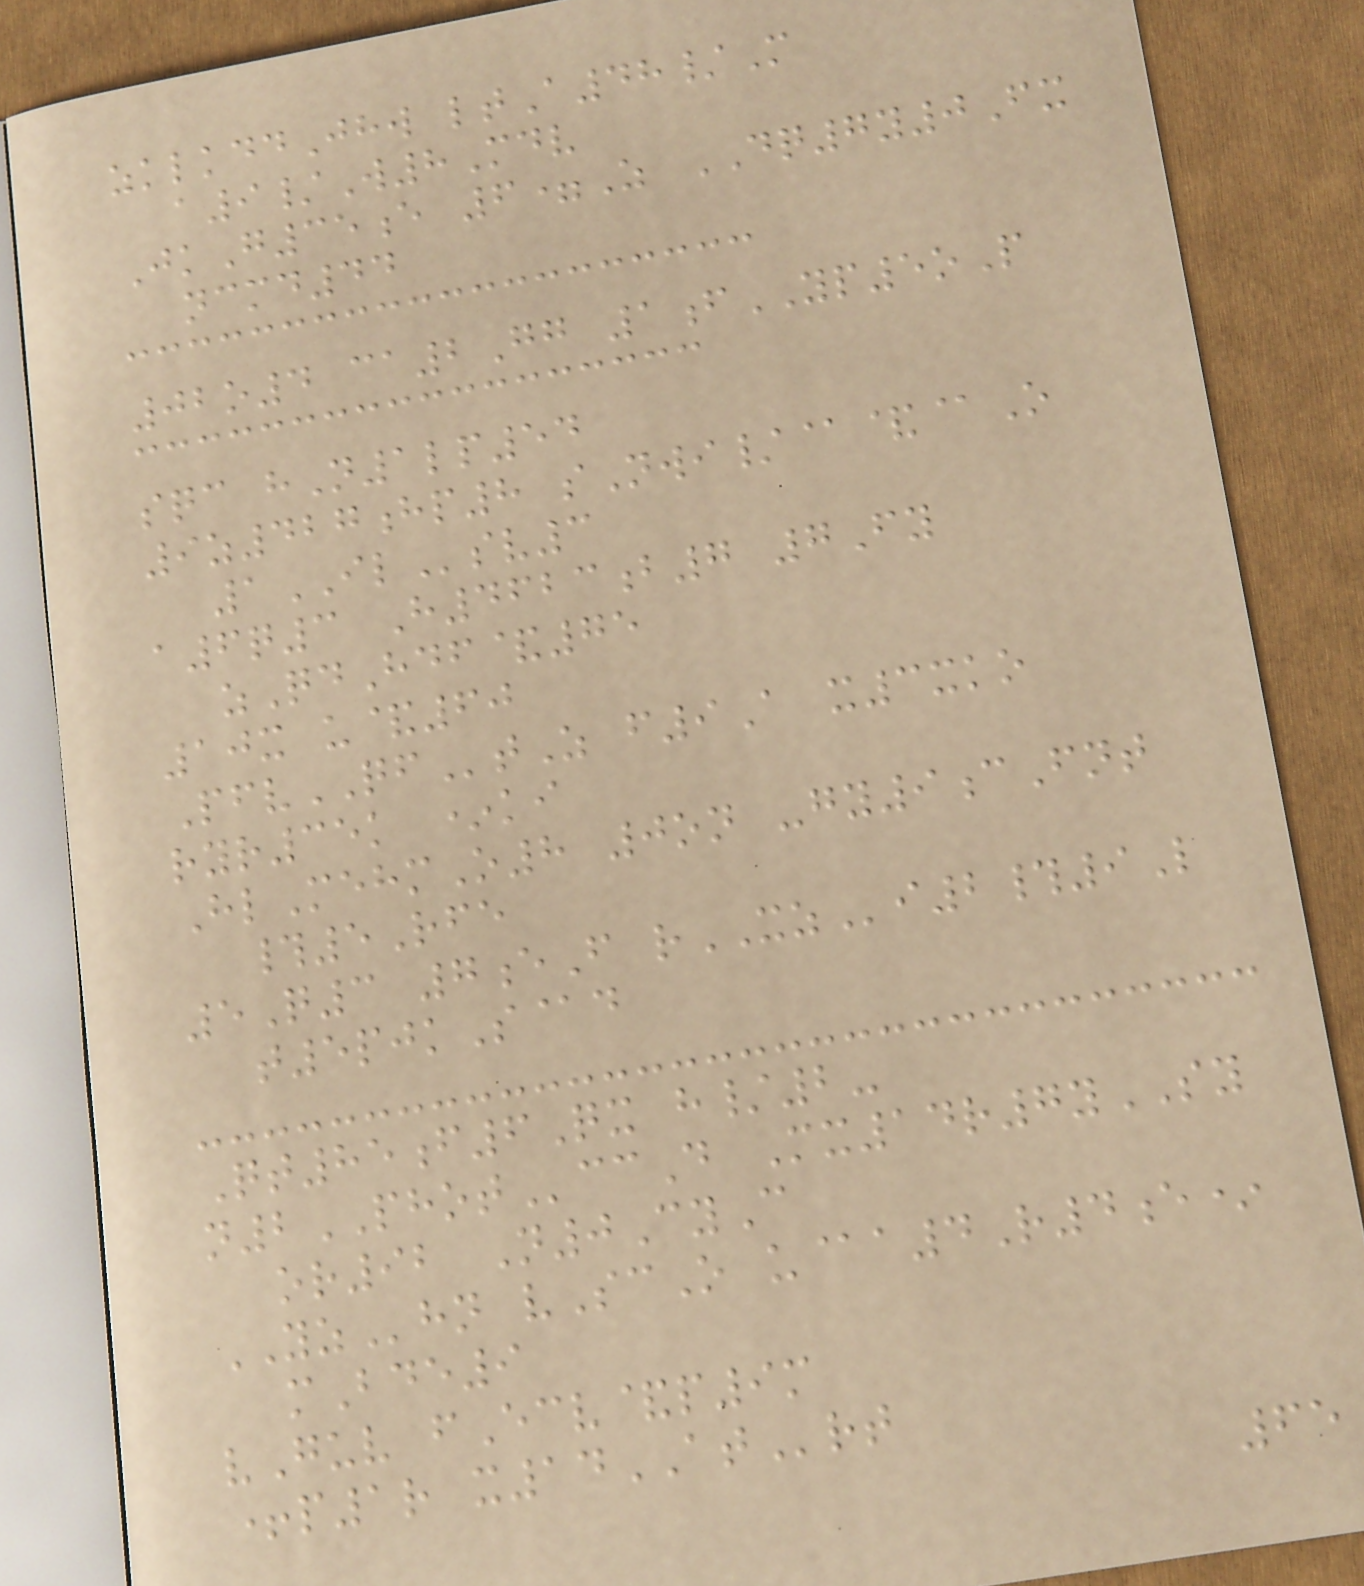zklkddJhw ltA48/M
a9/W8Mdv
JkG35e 6=Z DQ7y0Fx
ncmd44
02o4 ca2Gg 1fYP5oP
sqc hN1lp54
9z427hp8 sNwi/@&@O
1ILsv3
a6q3 H4623b7 7Fy
zQdHdf&75
10x u&60
PfvQFtZ f9A x3xko
ryr35k *ki
HlMehmO8 0on -gy9cFnt
#5Rfe
5Q3 7eF rXZi2#9L
t5pjkS@d
Qt85f6Qx h/2-
n2PHOTccD Mx14r7ySY
or92 N0CyC
YZhn vScO u@a4R4e*
mBde9
vGuv fEcv&p9m
+p1r x14ATrt
65
